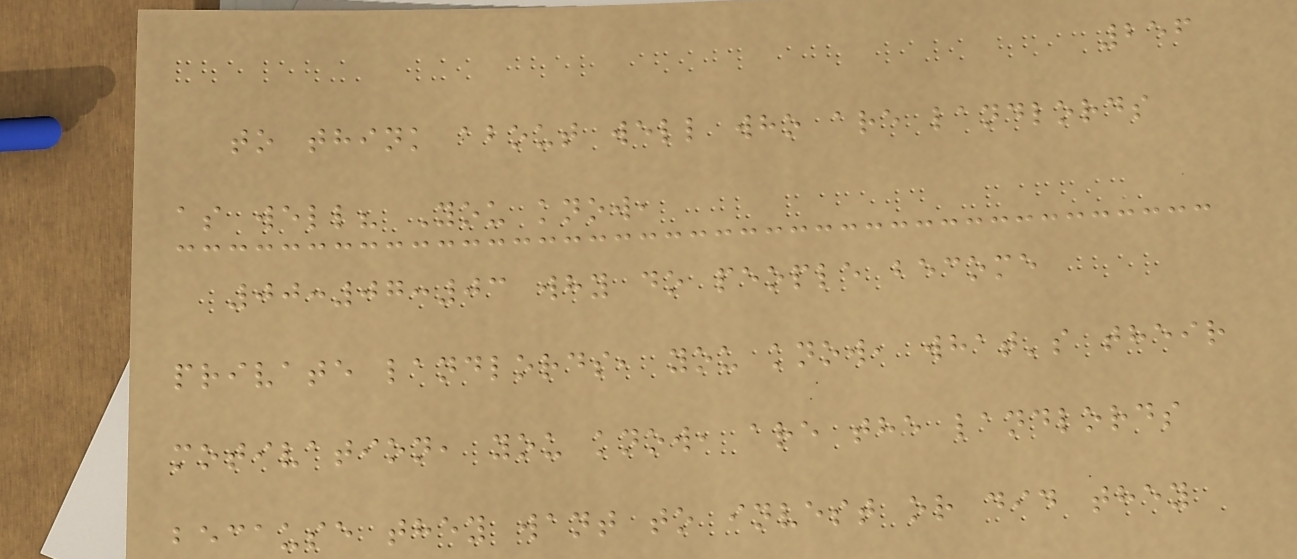256
to think about well who are landlords
as well? You know,
00:07:03 why do people become
private landlords, you know, what's their
motivation, you know, are the landlords
because they want to invest or did they
